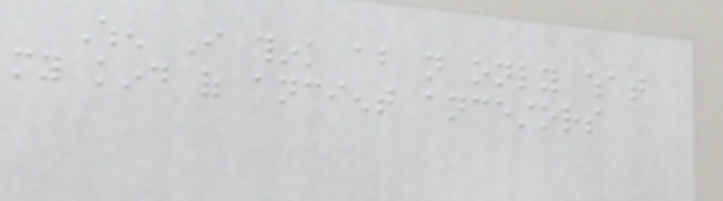When I think about not only what
my kind of ancient ancestors
